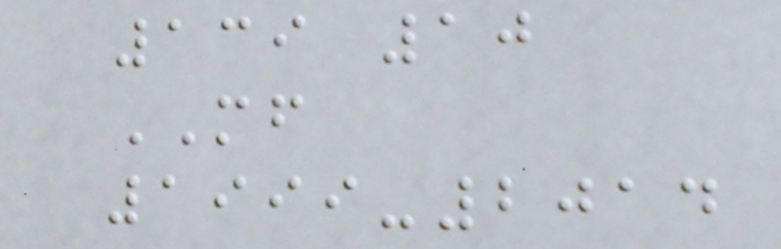139 10
MF
1999-2014
